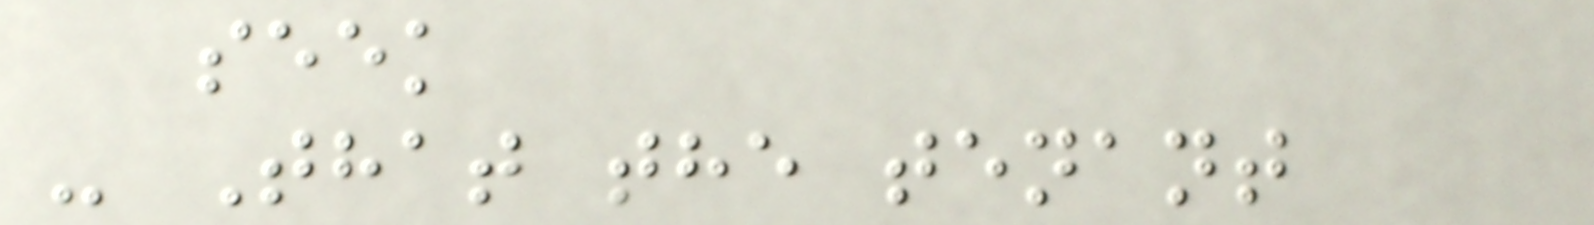seek
- That the tenant
